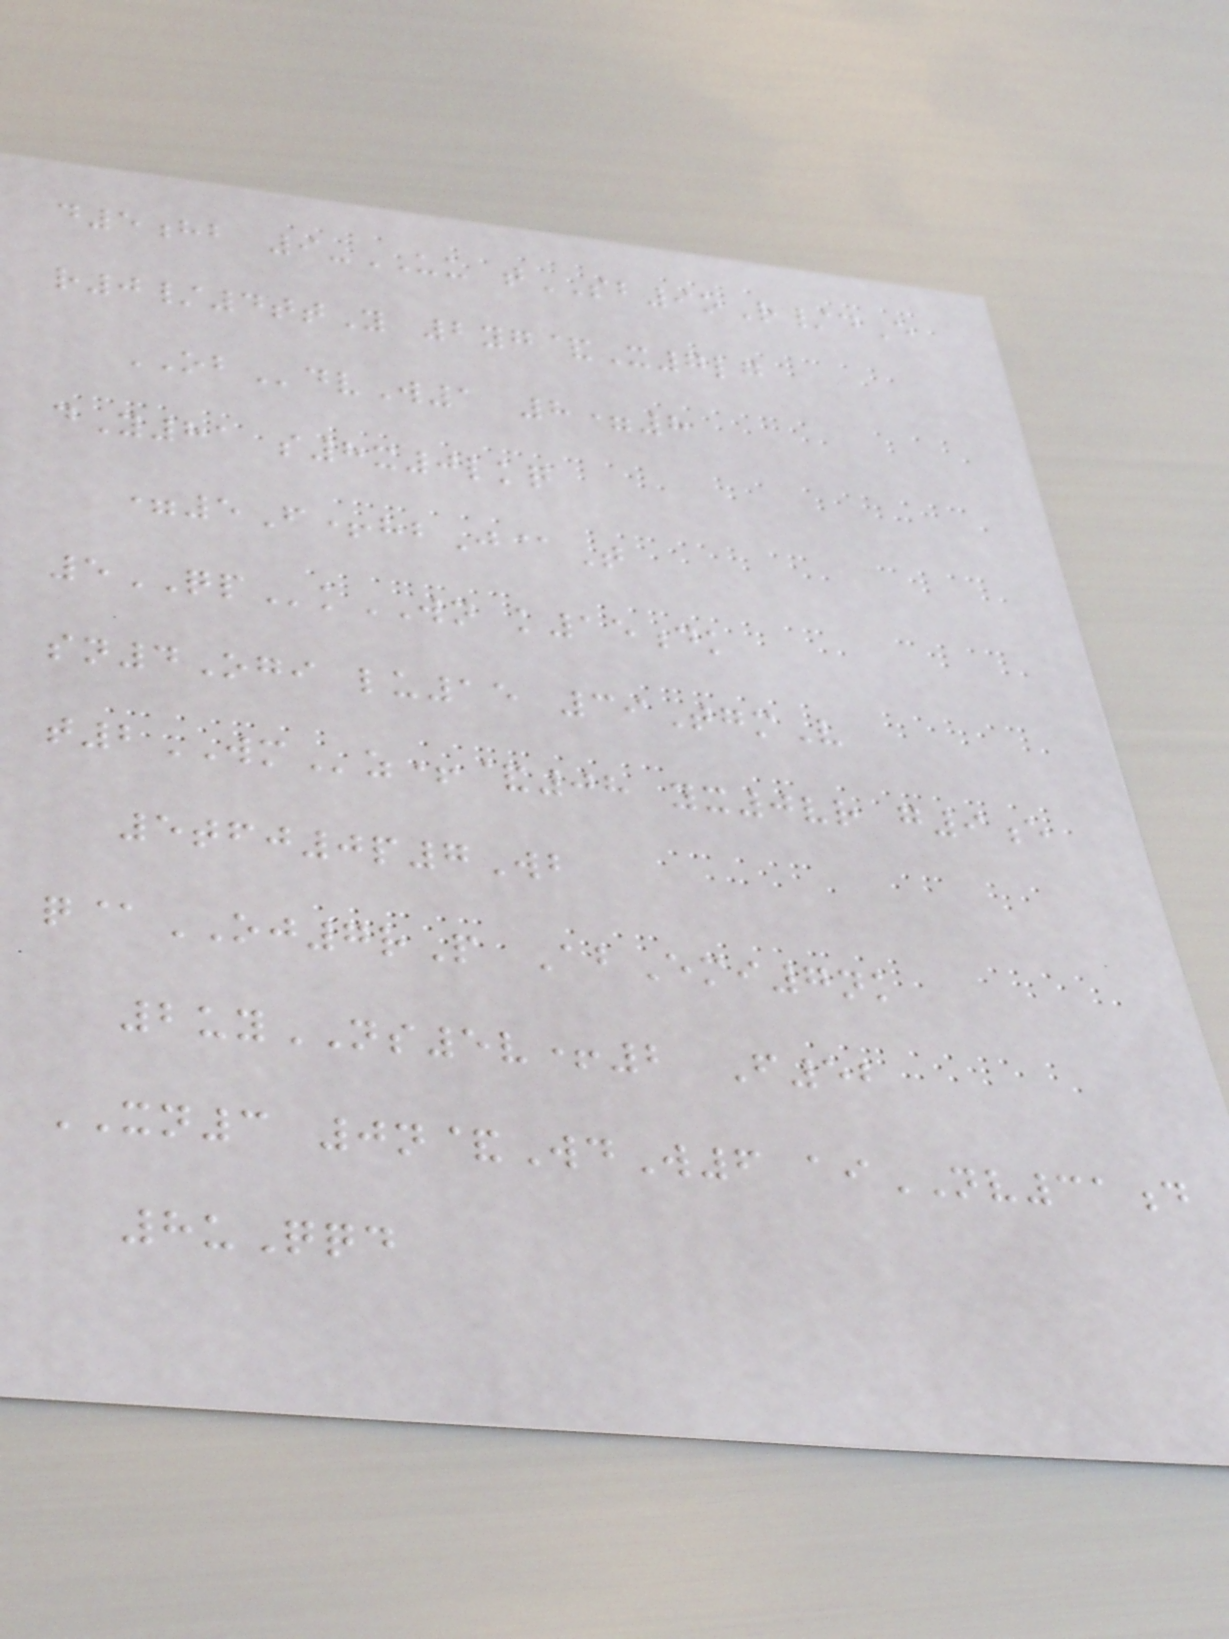d5hb 9-UU tSB9oR/dE
r0/4ttY 2yg&X7lg
OBdvW1 8=8
dY81 s8x0lkq
=5F+hbJ@T
5QPkWN k15dk
sn4Ogi lu15 39TgmV
t2WMz+&08 yx0vr g9e
5tfj0p7Wb
q@OJ7rP AbEmi7nk
2uyNS5v+2 F52
XN3 0n&WdW6 aiNV31d
8uQqd
